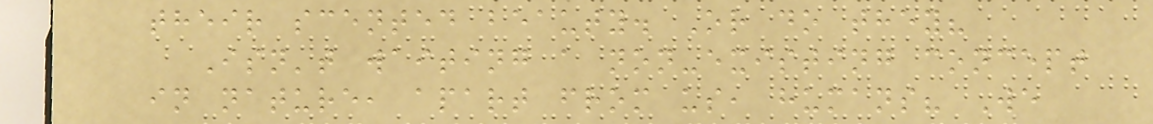their scented beauty. Or do they?
Isn't waiting a non-existing concept
in nature, apart from us, humans? We
